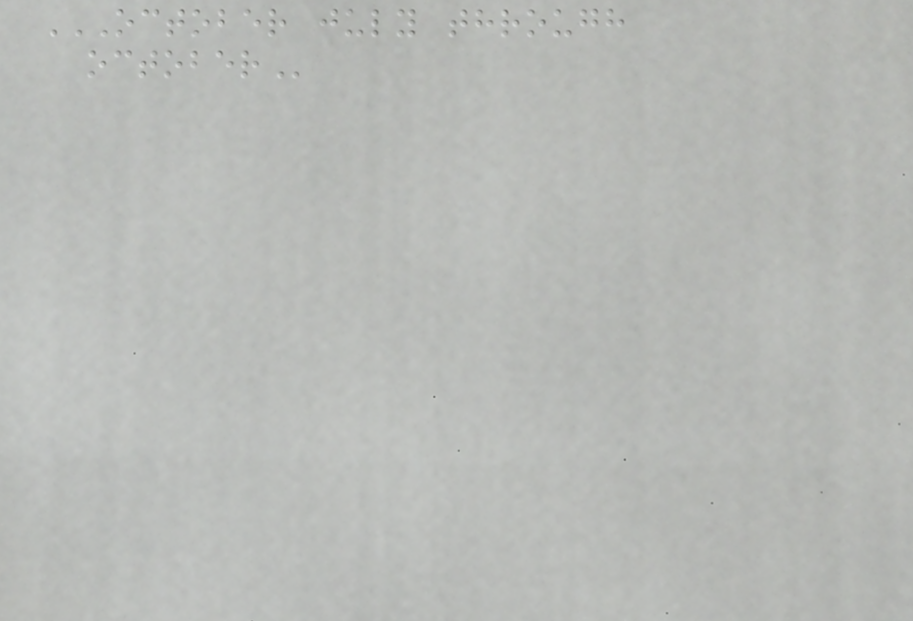OCTOBER JULY THROUGH
OCTOBER
